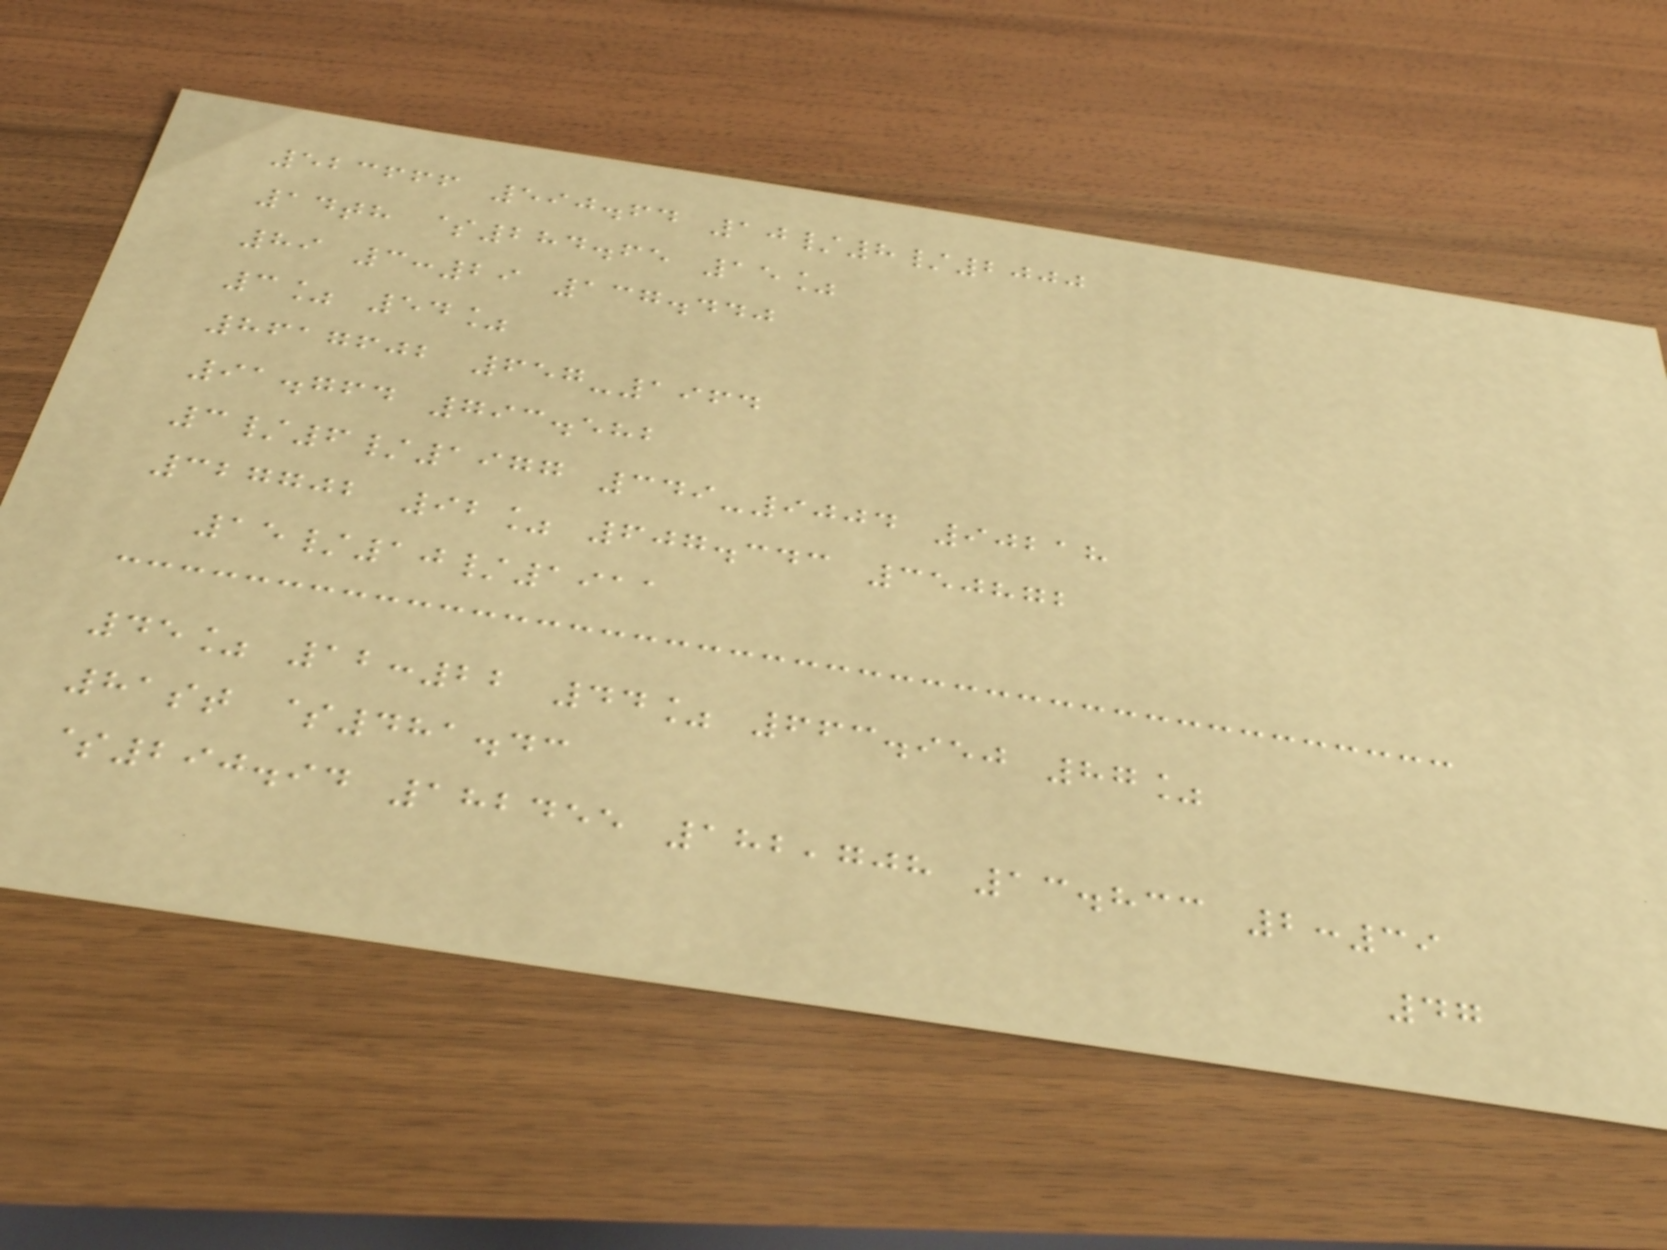523666 590.64 10/8/2000
14th $284.65 15%
89 3:29 137.440
3% 54%
8617602 657-1964
91.764 793.582
3/6/1977 349-9004 90218
327702 92% 607.343 350872
15/10/1911
45% 12:22 44% 663.950 87%
81st $481.43
$290.94 182455 182,708 13.833 2:39
47
